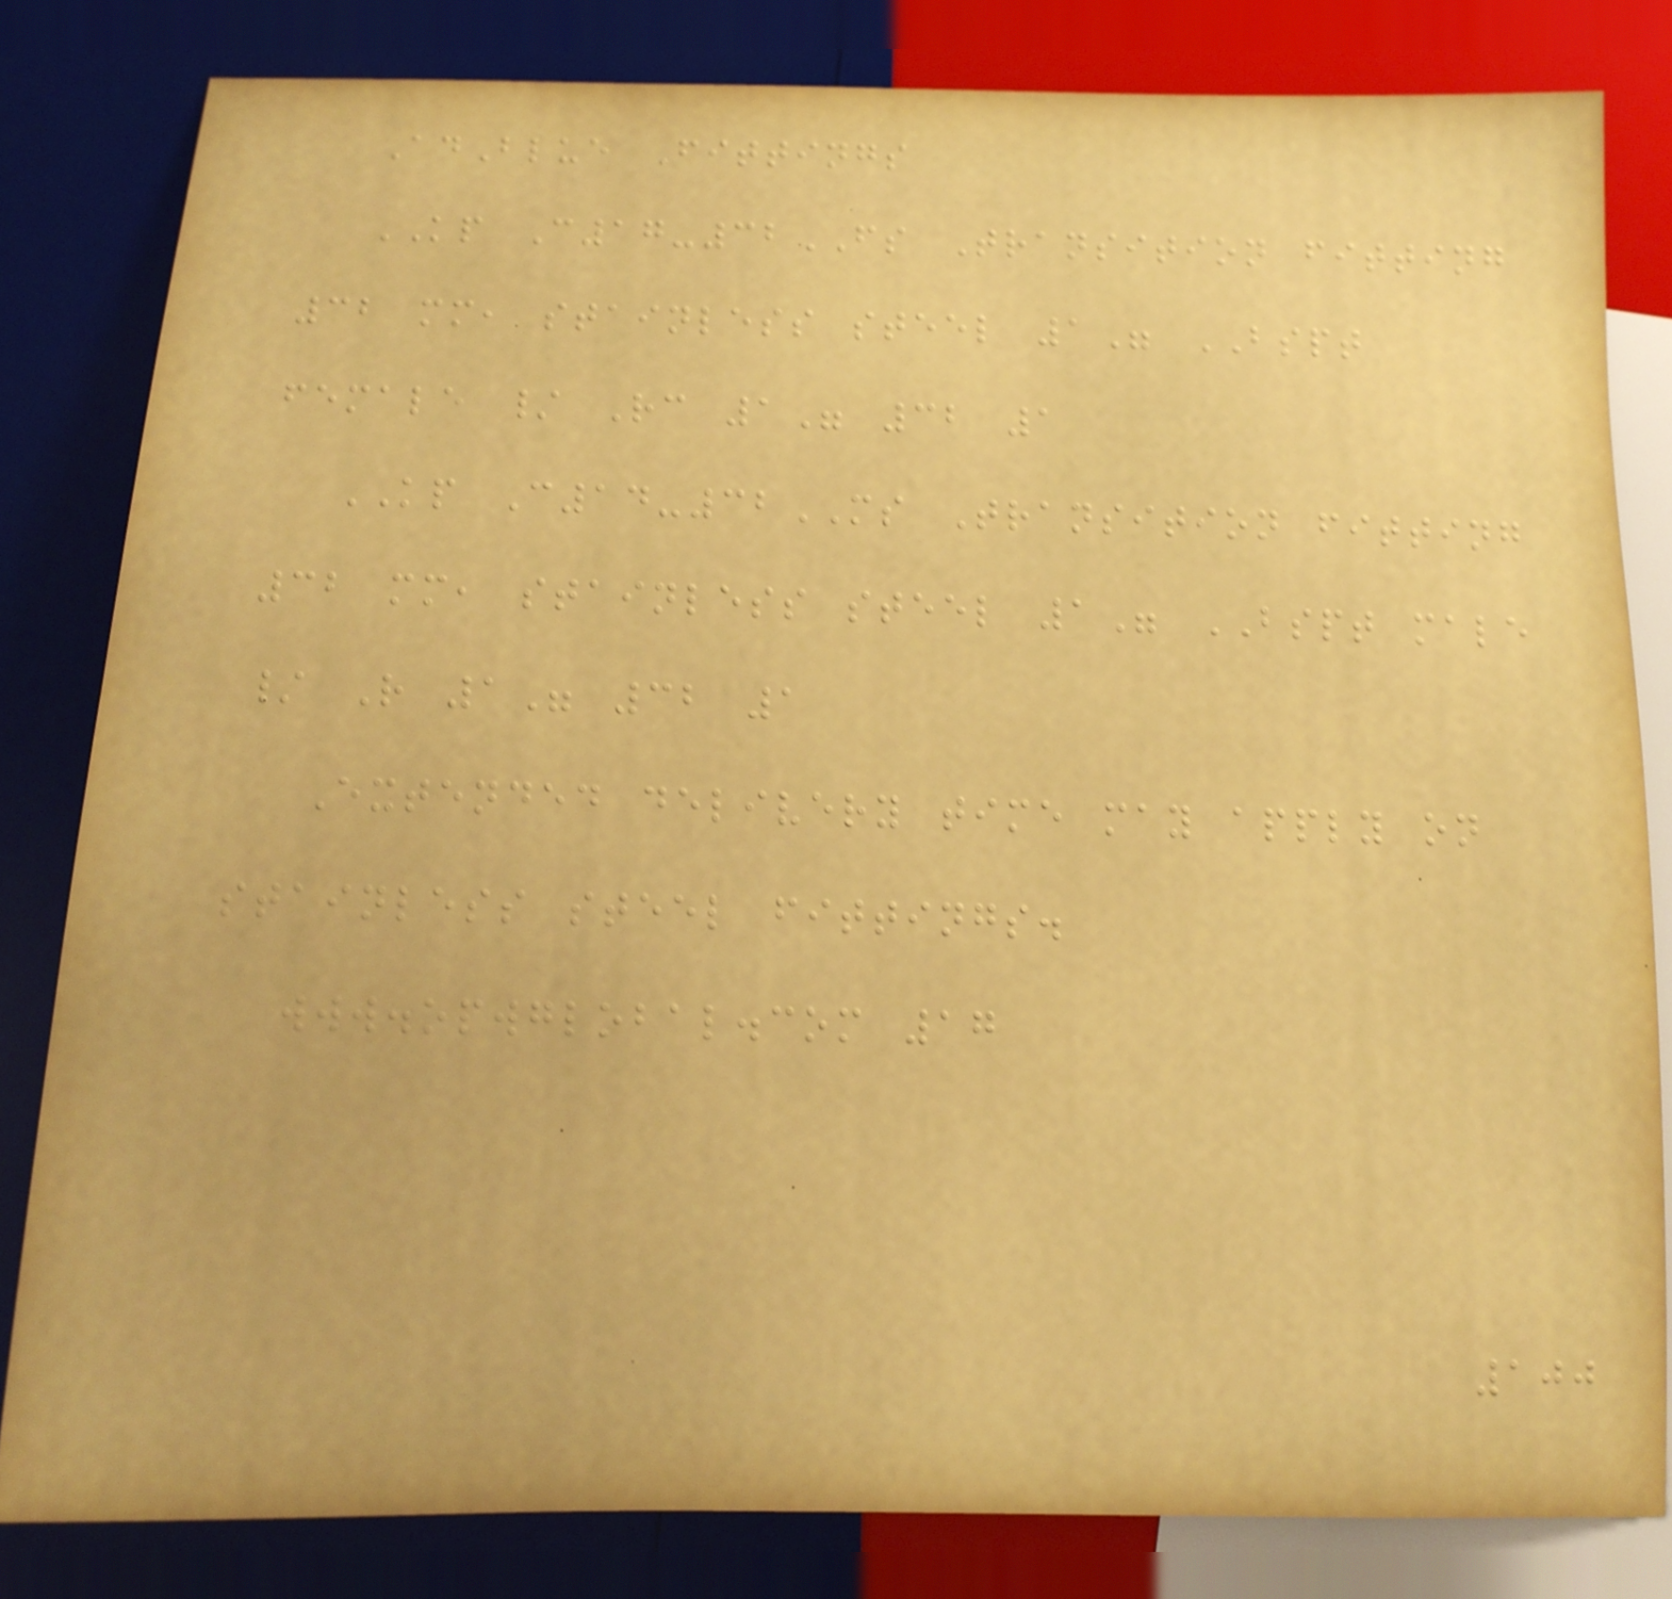AdBlue Fittings
KP C17-32FS Transition fitting
32 mm, stainless steel 1" BSPT
female / Rc 1" 32 1
KP C14-32MS Transition fitting
32 mm, stainless steel 1" BSPT male
/ R 1" 32 1
Extended delivery time may apply on
stainless steel fittings.
www.opwglobal.com 17
100
